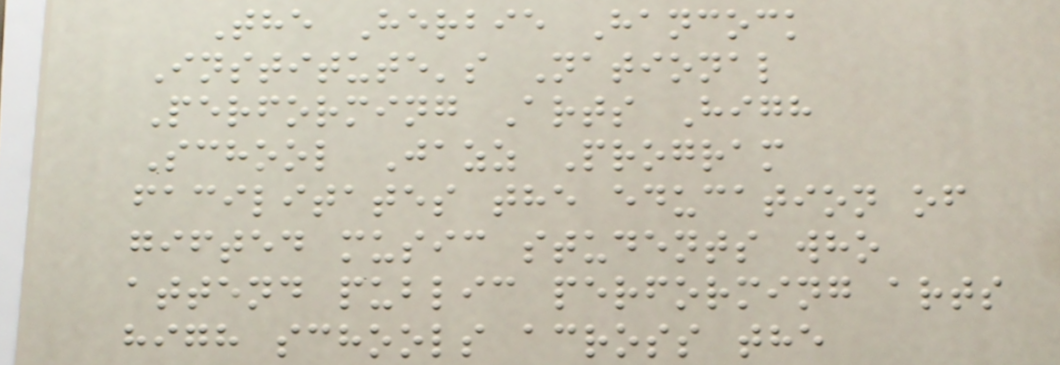The Herbie Hancock
Institute's National
Performing Arts High
School Jazz Program
facilitates the education of
gifted music students who
attend public performing arts
high schools across the
